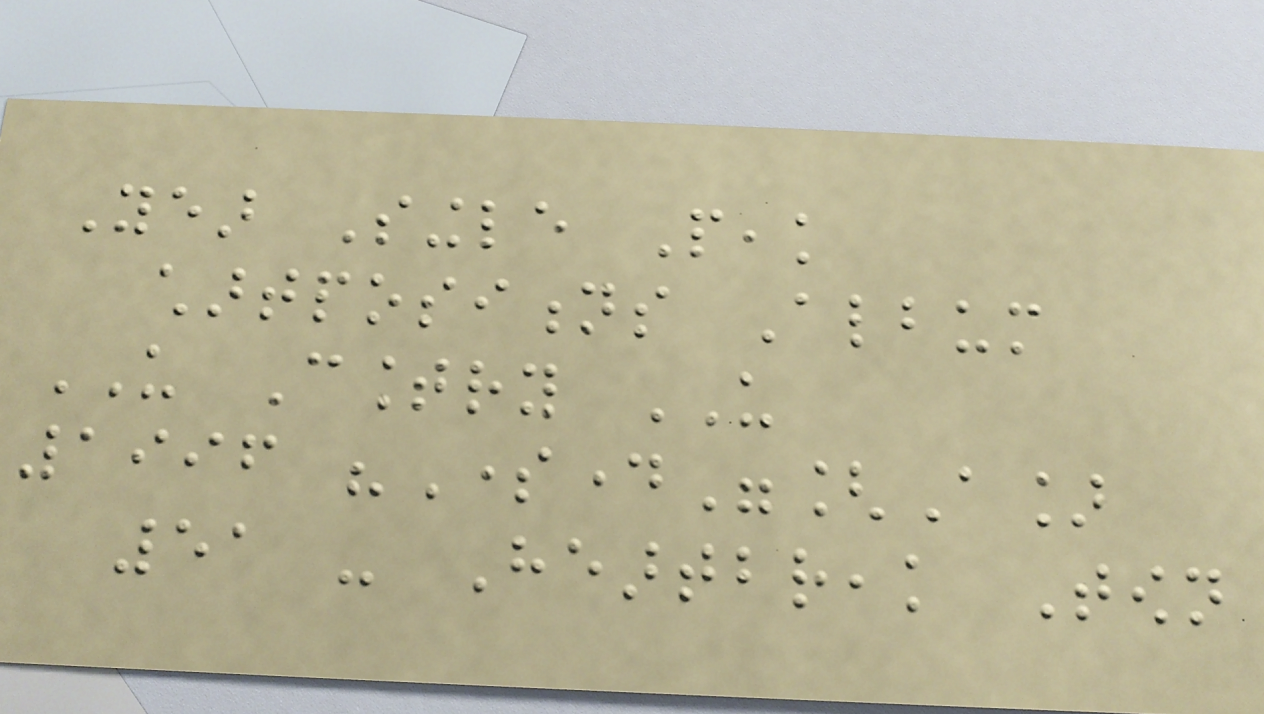Year Single Peak
chartpositions Album
US Country US
1996 "Someday"[A]
51 - Heartbreak Town
